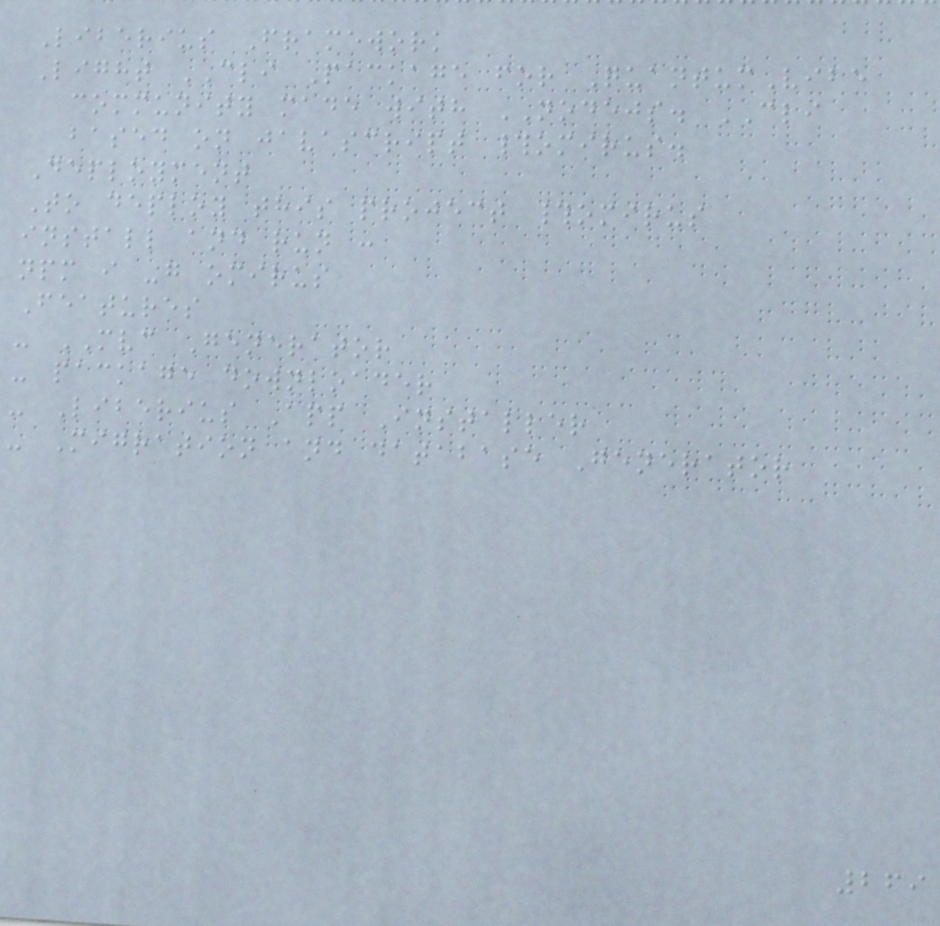Liberius Framework
Light CLI Package for QuantumVibe
community made with NODEJS. CLI
based on javascript #omirus.
Deployment
To deploy this project #omirus
install and run :
npm i -g omirus
Features
- MVC Generator
- package downloader
- Liberius App Installer
- Migration and database Generator
269
